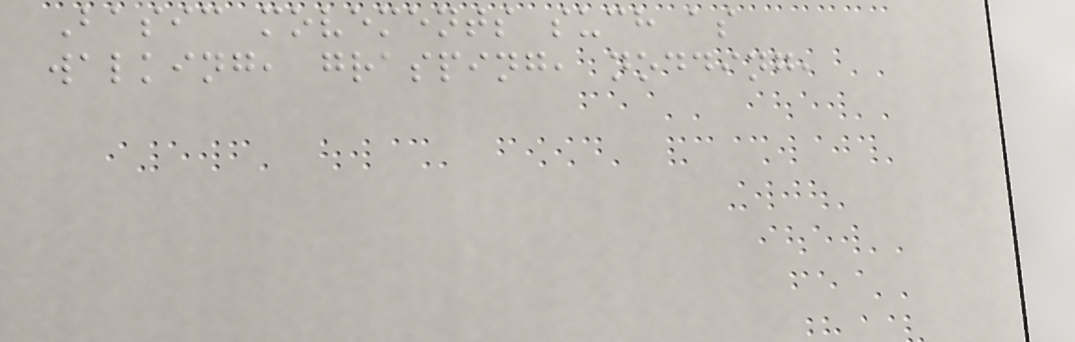Basic movements such as
walking, grasping, nodding,
